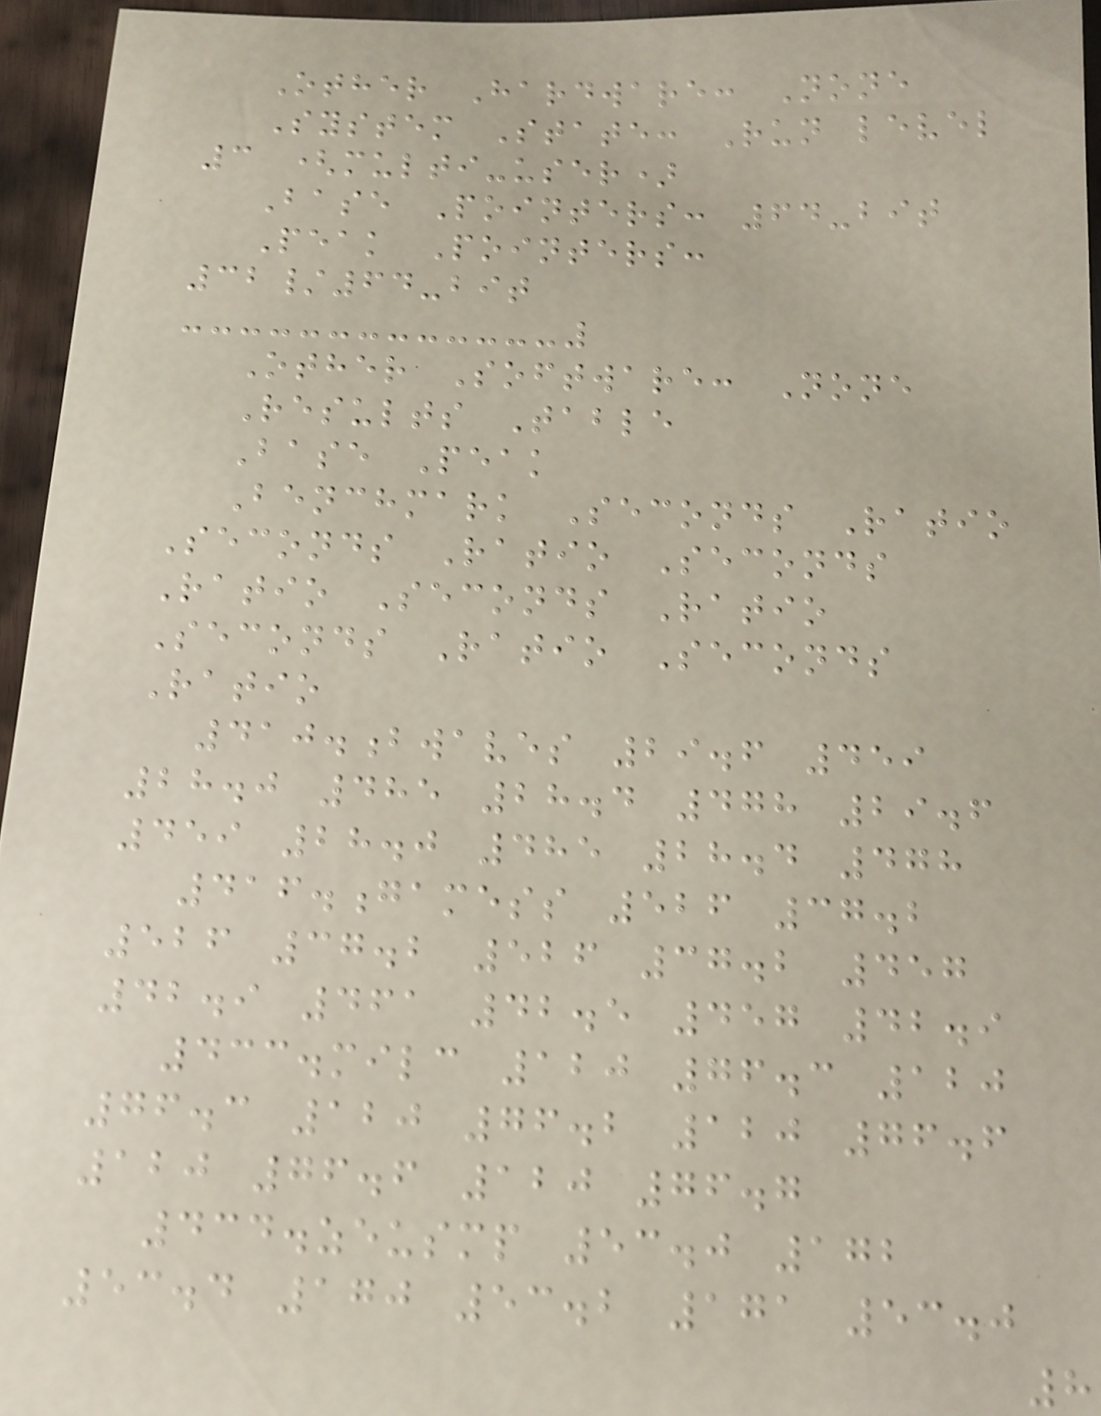Other Hardware: None
System State: Run level
3 (multi-user)
Base Pointers: 64-bit
Peak Pointers:
32/64-bit
Other Software: None
Results Table
Base Peak
Benchmark Seconds Ratio
Seconds Ratio Seconds
Ratio Seconds Ratio
Seconds Ratio Seconds
Ratio
410.bwaves 29.6 459
28.0 485 28.4 478 29.6
459 28.0 485 28.4 478
416.gamess 526 37.2
526 37.2 526 37.2 457
42.9 461 42.5 457 42.9
433.milc 120 76.3 120
76.3 120 76.2 120 76.6
120 76.6 120 76.7
434.zeusmp 53.0 172
53.4 170 53.2 171 53.0
8
